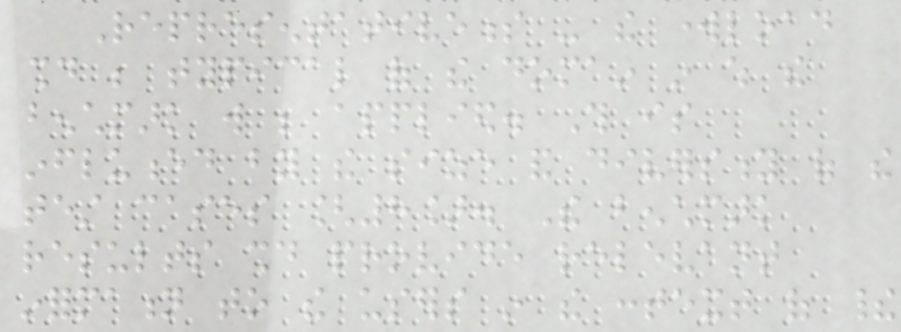Representativeness - the workload
should be typical of the domain in which the
benchmark will be applied. This is
influenced by the size and diversity of the
test cases [8]. The benchmark
results should provide relevant
information to the users in the context of their
